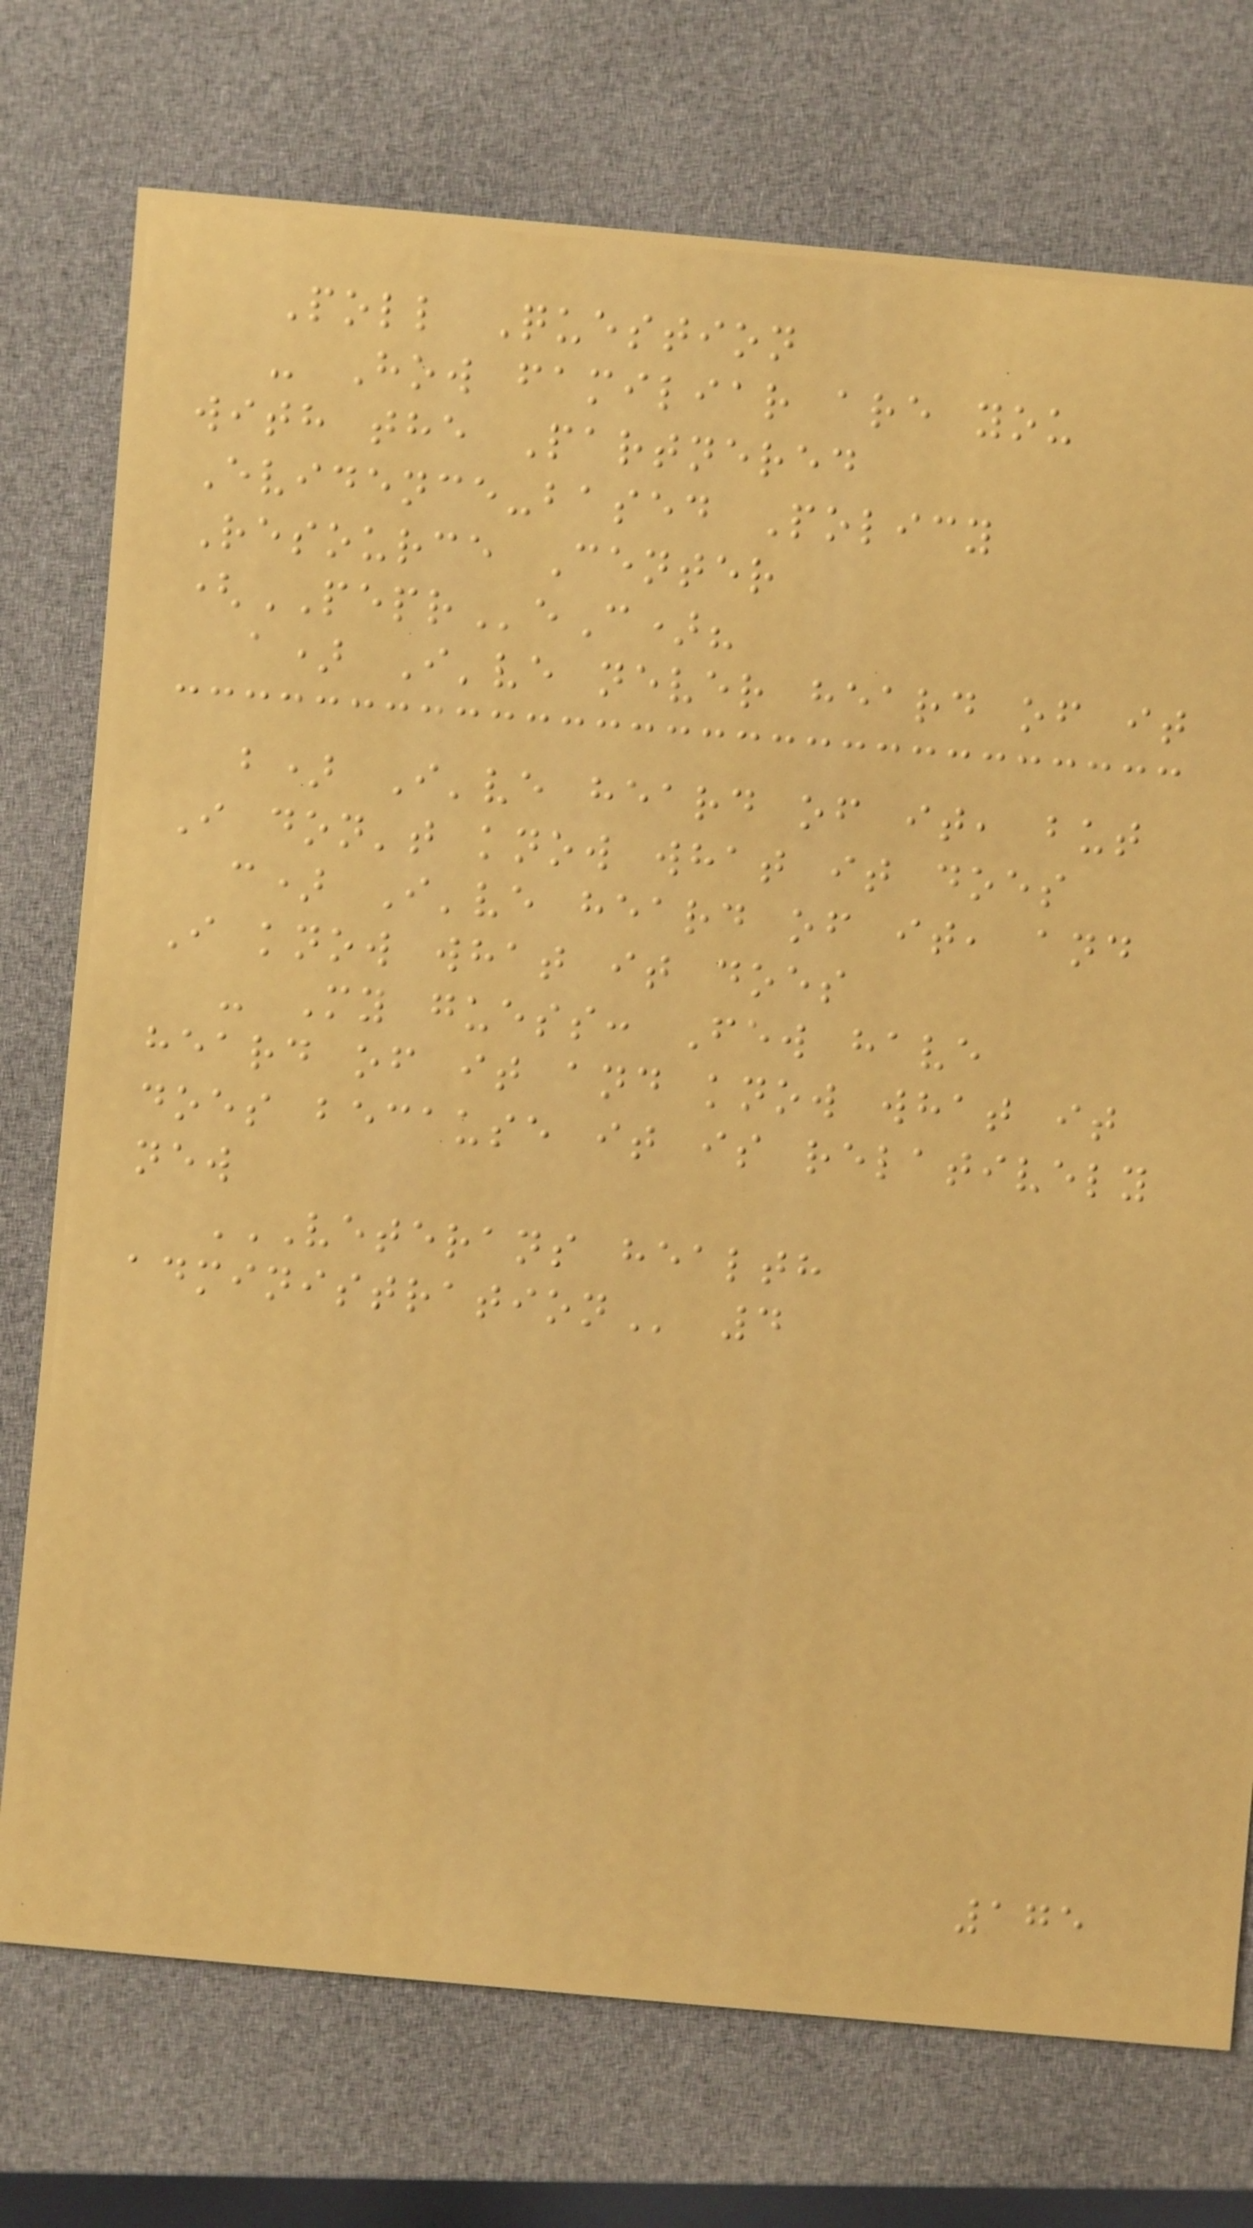Poll Question
- How familiar are you
with the Partnered
Evidence-based Policy
Resource Center
(PEPReC)?
a) I've never heard of it
b) I've heard of it, but
I don't know what it does
c) I've heard of it, and
I know what it does
- My guess: Few have
heard of it and know what it
does because it is relatively
new
VETERANS HEALTH
ADMINISTRATION 4
175
